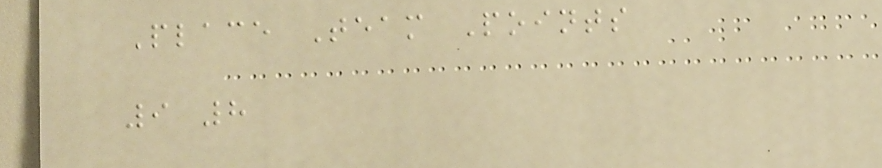Place Team Points
9 8
